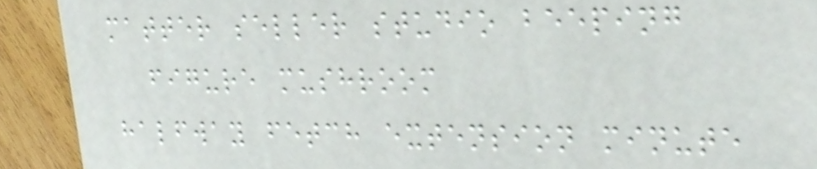matter seller studio beeping
figure mushroom
halfway fetch extension minute
